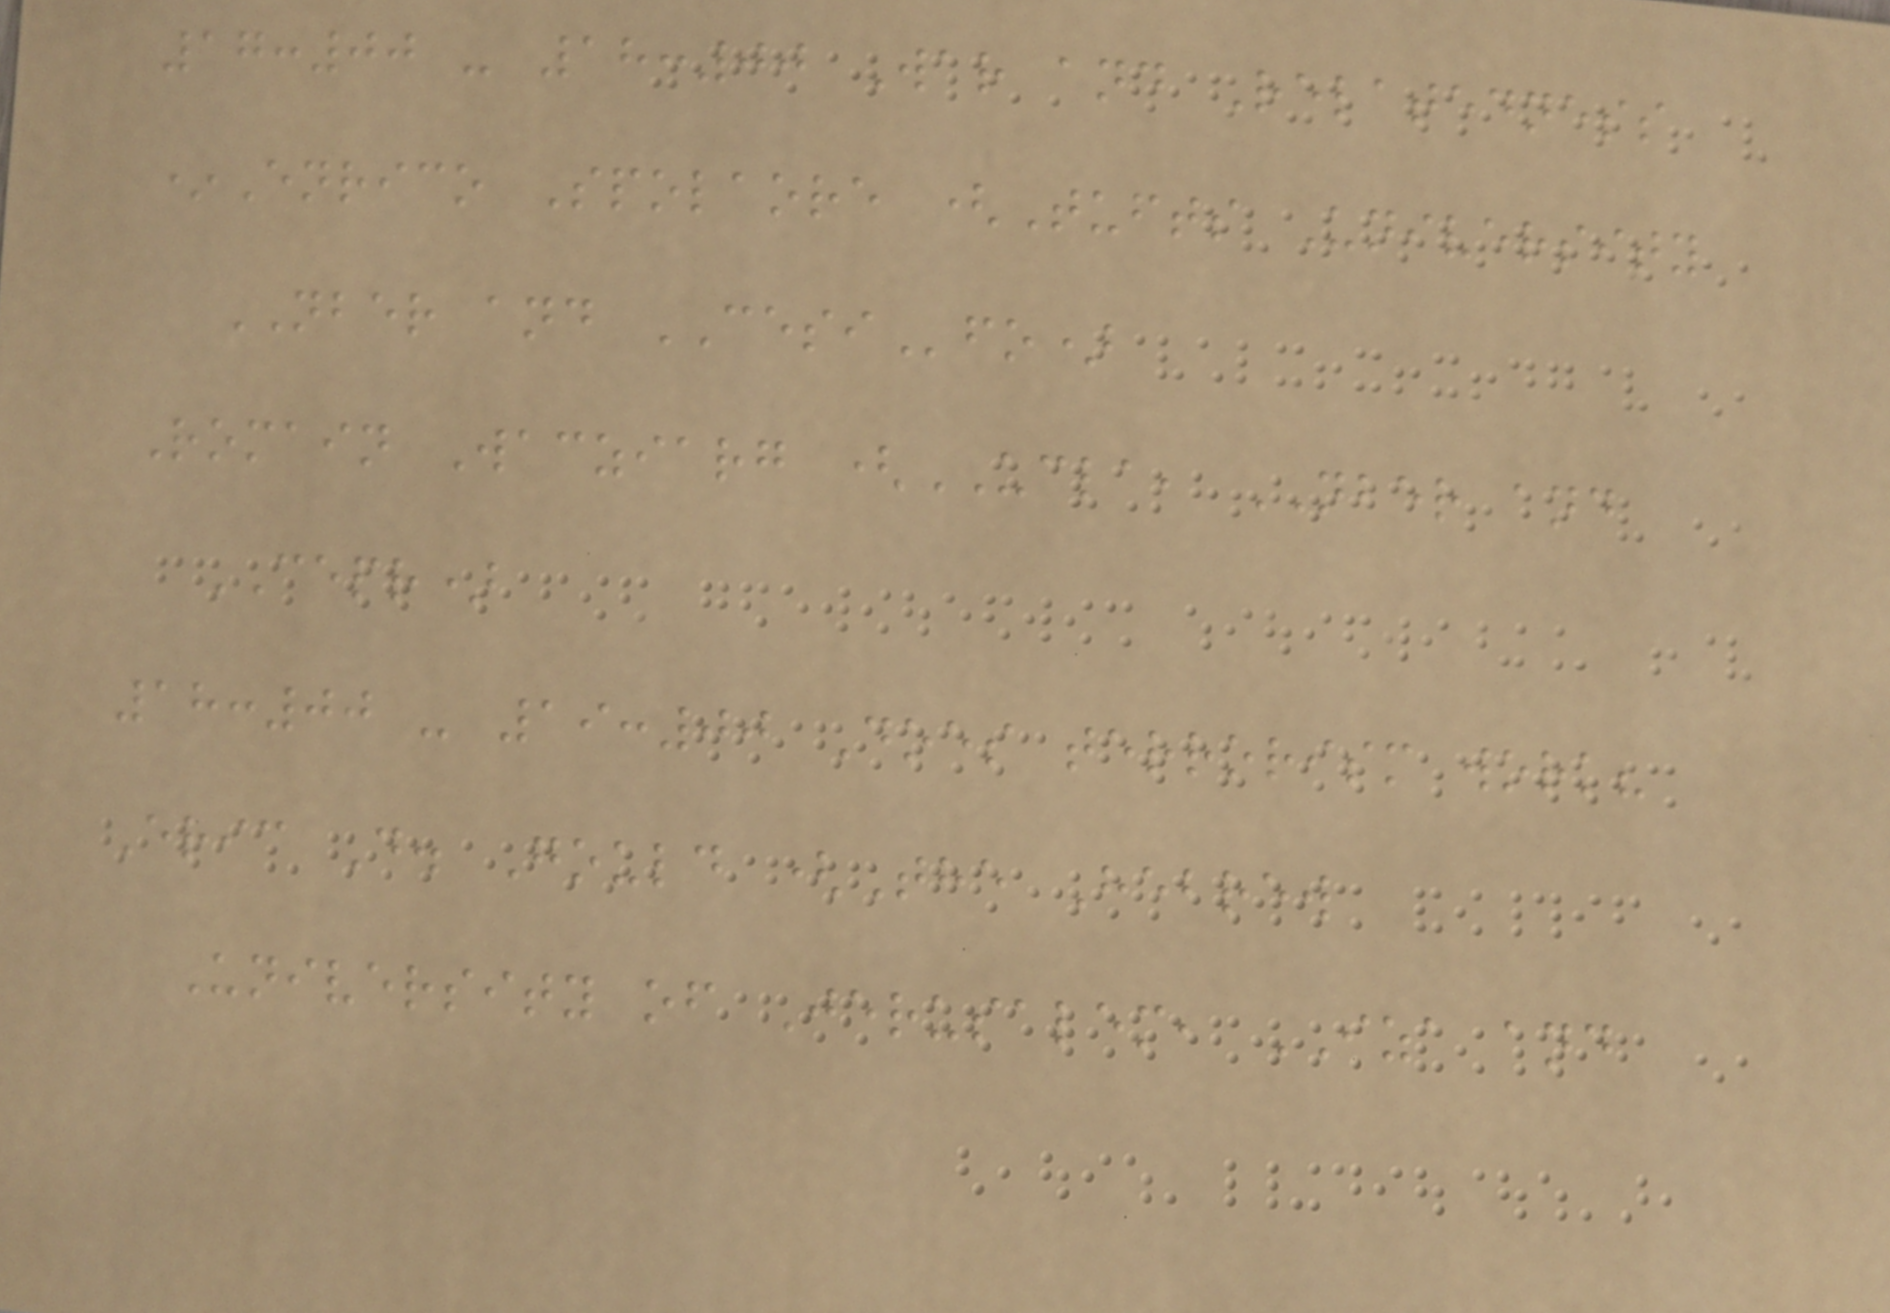17:00 - 18:00 War and Relatedness
*Enrico Spolaore (Tufts University
NBER and CESIfo)
Romain Wacziarg (UCLA, NBER and
CEPR)
18:00 - 19:00 Does terrorism work?
Eric D. Gould (The Hebrew
University of Jerusalem, IZA and
